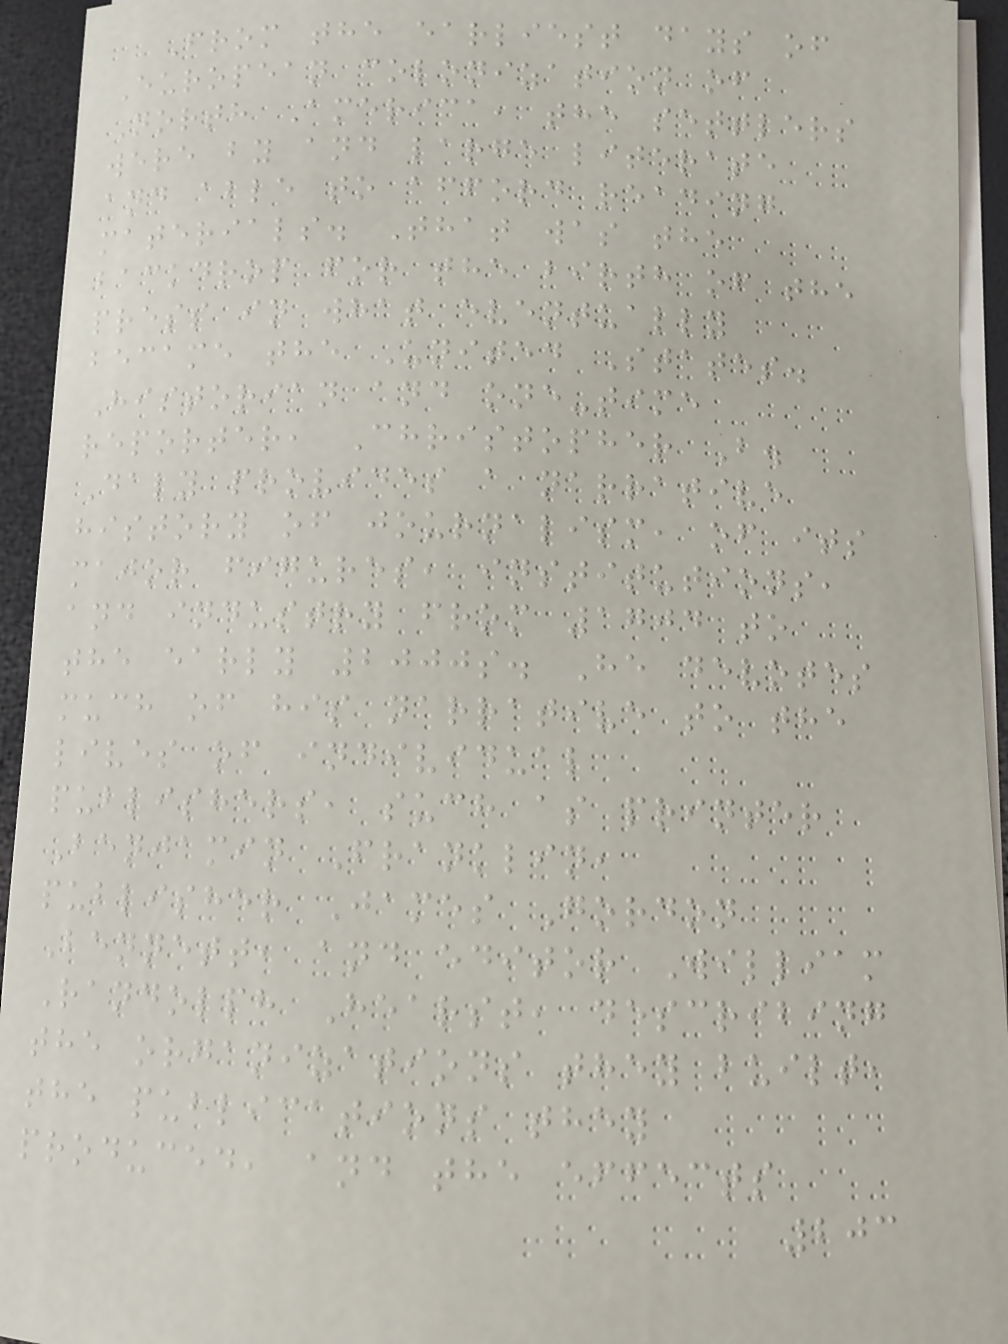From the earliest days of
European colonization of
North America, the settlers
were by and large literate
and able to afford reading
materials. That was the
backdrop for the birth of the
press in what eventually
became the United States.
Historian and one-time
reporter, Christopher B.
Daly provides a narrative
history of journalism, of its
major figures, institutions,
and industry from 1704 to
the early 2000s. He devotes
much of his narrative to the
lives of individual
publishers, such as printer
Benjamin Franklin,
publisher James Gordon
Bennett, and editor William
Randolph Hearst, describing
the organizations they built,
the publications they
produced, and the effects
203
